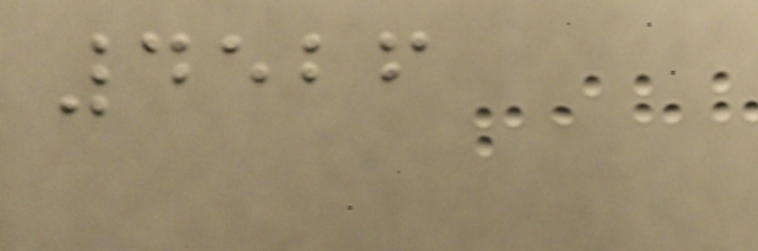4526
